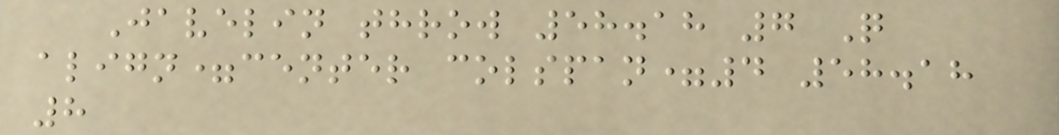Javelin throw 58.18 7 Q
align=center colspan=4 58.18
8
